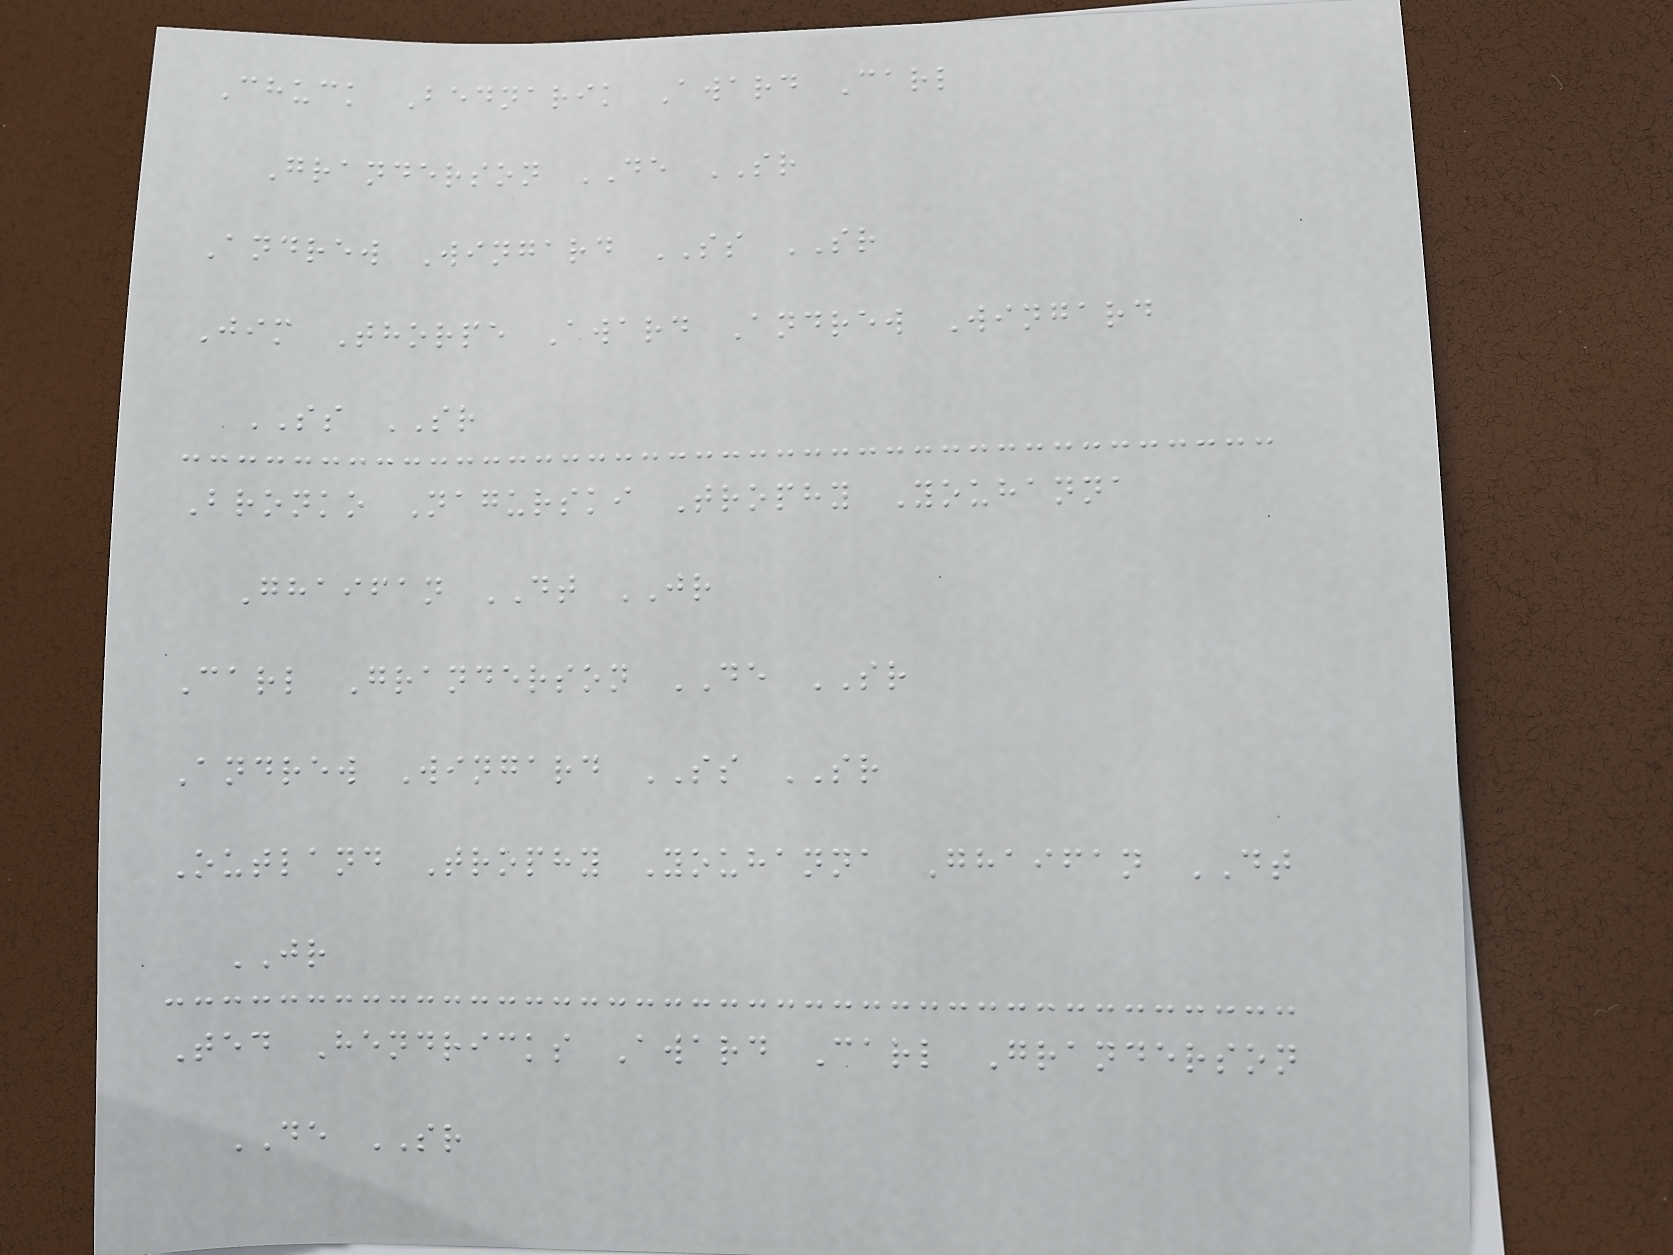Chuck Bednarik Award Carl
Granderson DE SR
Andrew Wingard SS SR
Jim Thorpe Award Andrew Wingard
SS SR
Bronko Nagurski Trophy Youhanna
Ghaifan DT JR
Carl Granderson DE SR
Andrew Wingard SS SR
Outland Trophy Youhanna Ghaifan DT
JR
Ted Hendricks Award Carl Granderson
DE SR
